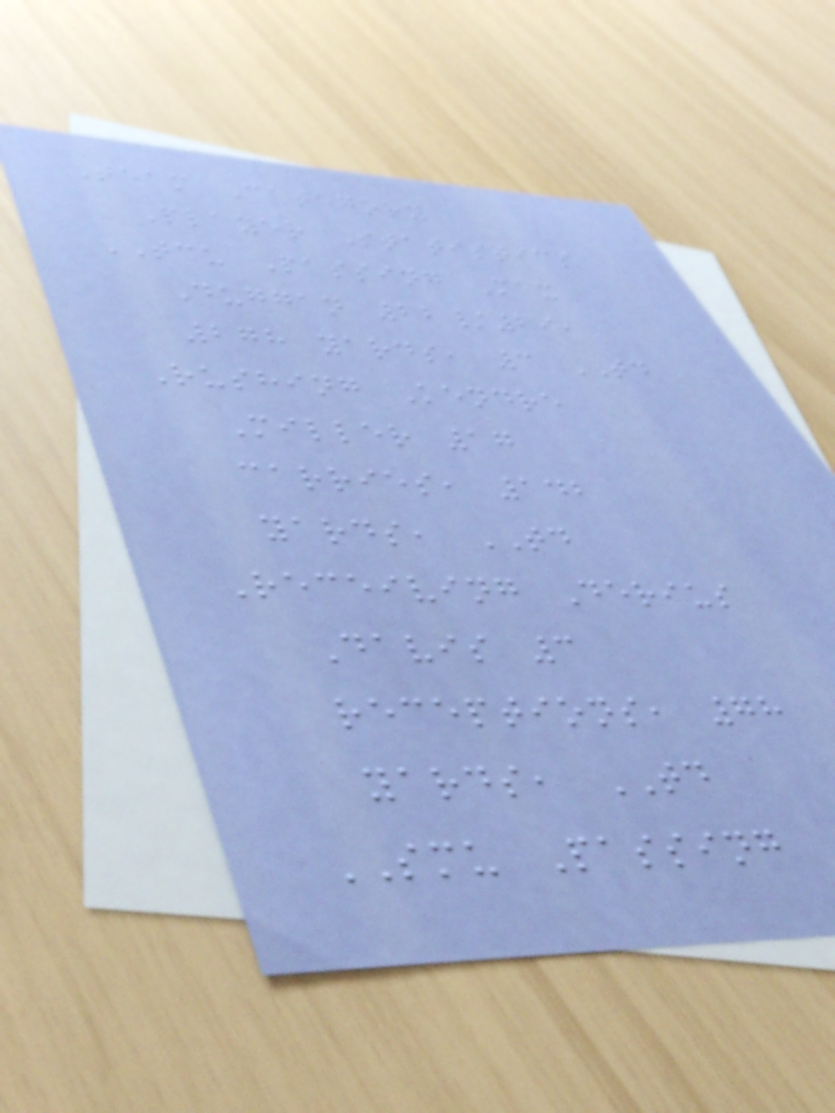Team Category
Player Statistics
TCU Passing Max
Duggan 22/29,
278 yards, 3 TD
Rushing Kendre
Miller 17
carries, 142
yards, TD
Receiving Derius
Davis 3
receptions, 78
yards, TD
SMU Passing
